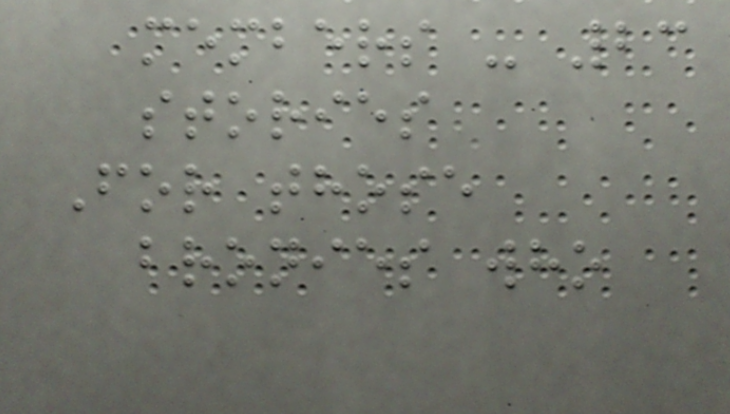members - 23
stories
For those
bronies who
